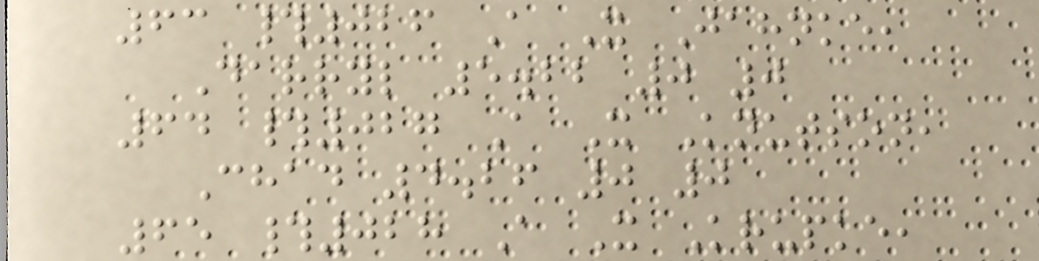63 #026 A X Jahnke,
Darryl 5.22 0 0
64 #027 A X Knutson,
Chad 4.26 0 0
65 #028 A X Krupke,
